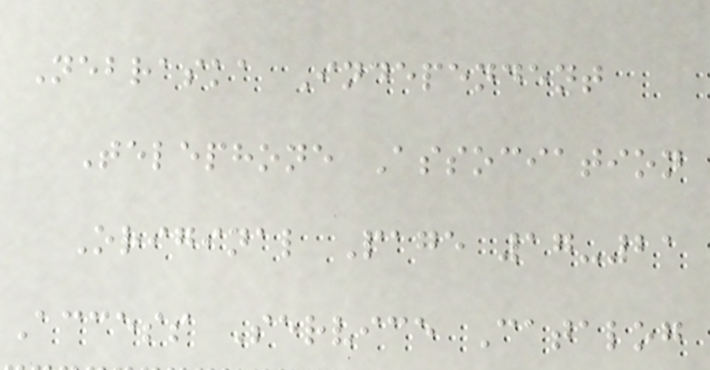Nebraska Independent
Telephone Association
Original Page 17-21
Access Service Catalog
